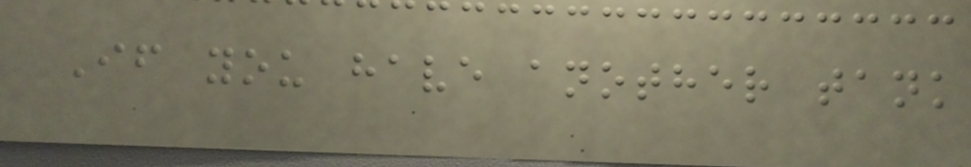If you have another tank
